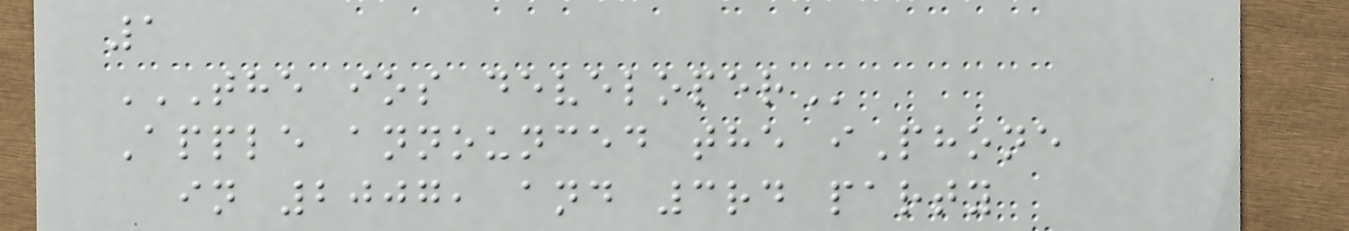1
THE IOS DEVELOPER
Apple announced the iPhone
in 2007, and 3rd party
